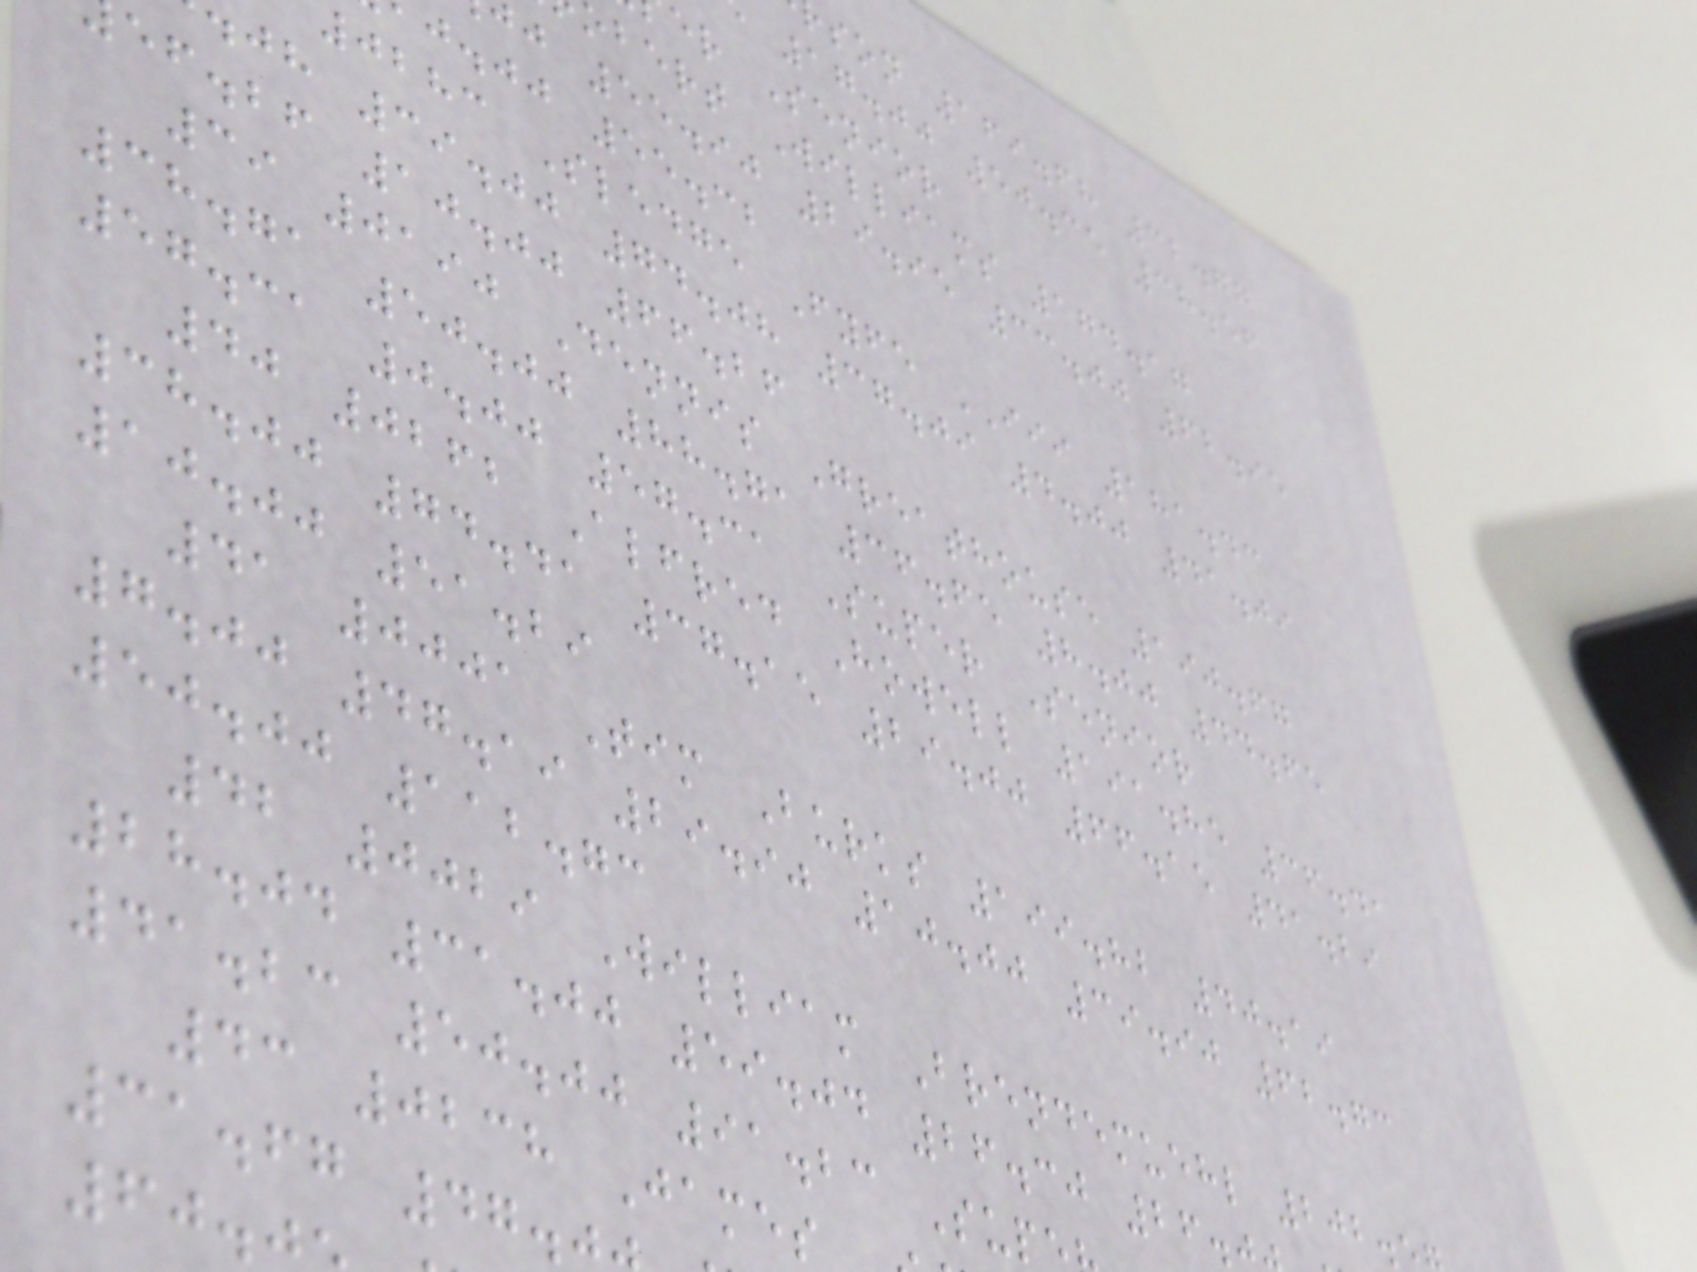son 169.68 32.77
17.00 50.35 38.56
er Senior
obert Williams 174.17
j 55.90 29.95 33.00 62.95
j.jj 55.32
0283 Sledge Fyfe III 181.43
jh 39.00 74.08 37.09 4.00 41.09
ef.bf 10.00 66.26
39 0190 Dennis Greathouse 190.67
38.71 50.00 88.71 36.65 8.00 44.65
57.31 0.00 57.31 Super Senior
40 0262 Alfred Howell 191.85 36.41
38.00 74.41 37.15 29.00 66.15 41.29
10.00 51.29
41 0001 Tim Burks 199.82 40.19
7.00 47.19 29.90 10.00 39.90 62.73
50.00 112.73
42 0029 William Brendemuehl 202.
28.04 31.00 59.04 26.30 26.
41.23 50.00 91.23 Sup
43 0238 James
31.67 47.
